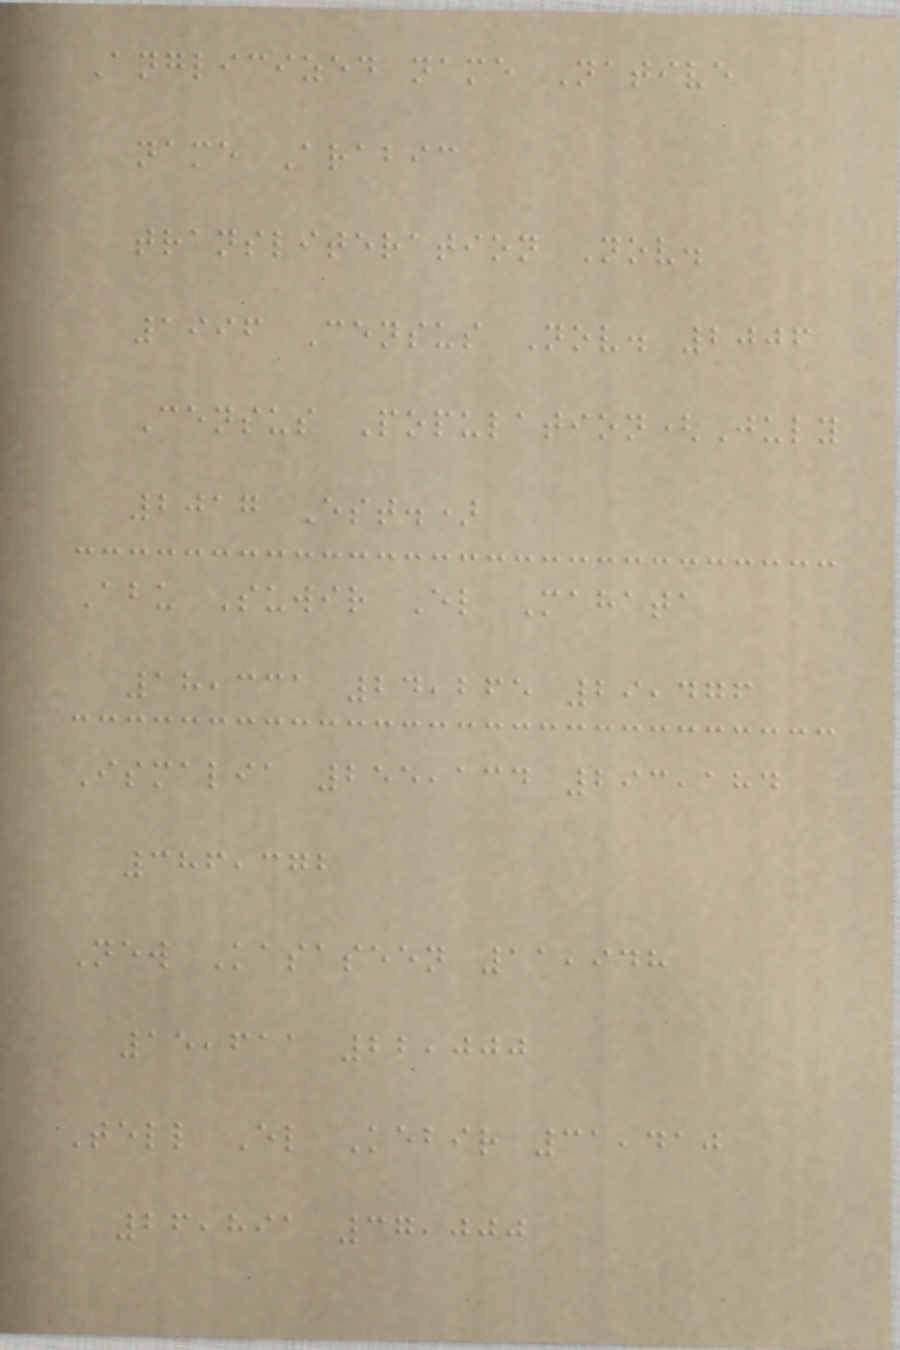Anglicized name Native
name Arabic
transliteration Nov.
1996 Census Nov. 2006
Census Population(July
2017 Est.)
Abu Suwir El Mahata
18,331 24,265 29,476
Ismalia 255,134 293,184
386,372
New Kasaseen 11,948
15,611 22,000
Tell El Kebir 31,410
26,891 37,000
